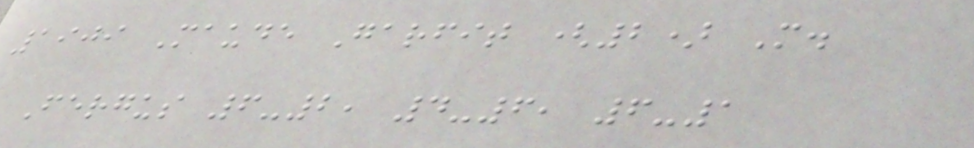1909 Maude Garfit (2) M.
Fergus 6-2, 4-6, 6-1
